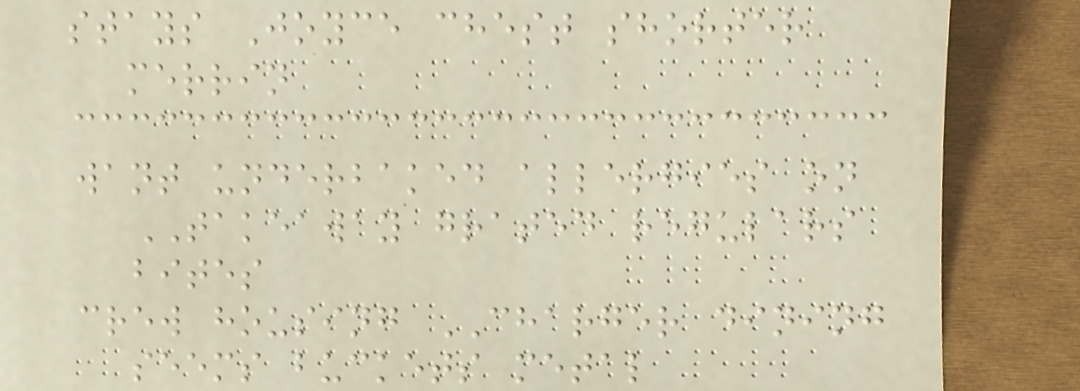stays Joyce chest shorter
merrin
want underbaked allergies on
TAKEAWAY grated regulars
bites
crew housing CHARGER dining
seems buckets metal
